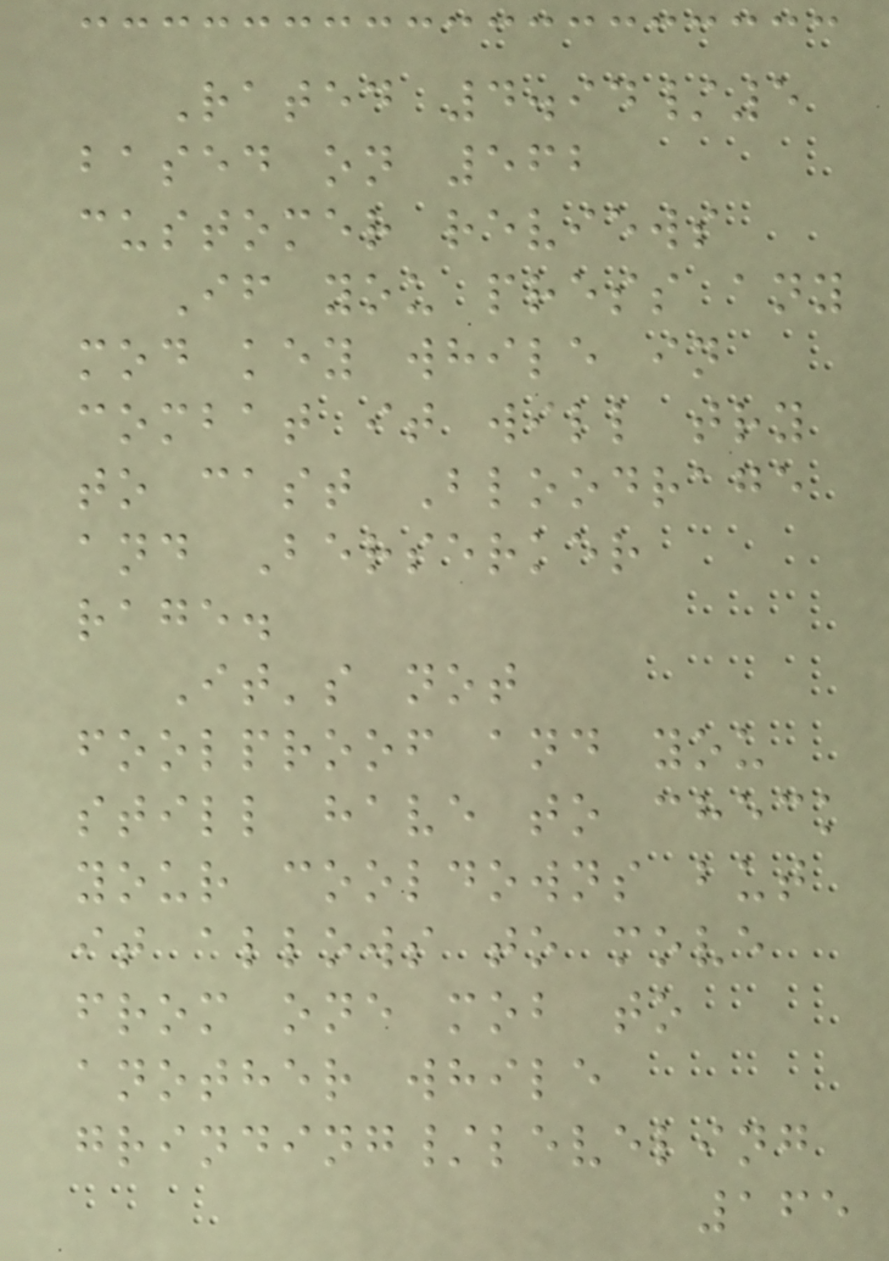Rated 4.94/5
based on 562
customer reviews
If you press any
mod key while in
combat it will try
to cast Bloodrage
and Berserker
rage.
It's not
foolproof and you
still have to check
your cooldowns but
it allows to move
from one mob to
another while
grinding/leveling
165
